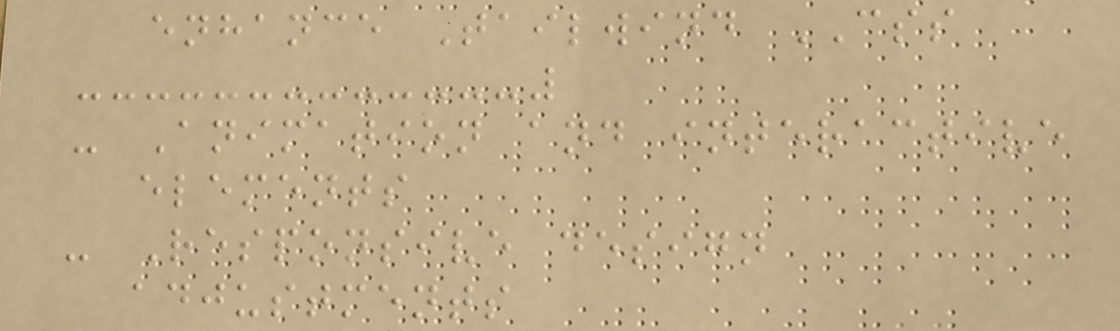enhance Tailwind CSS
- Animation and interactive
elements
- Responsive design
adjustments
